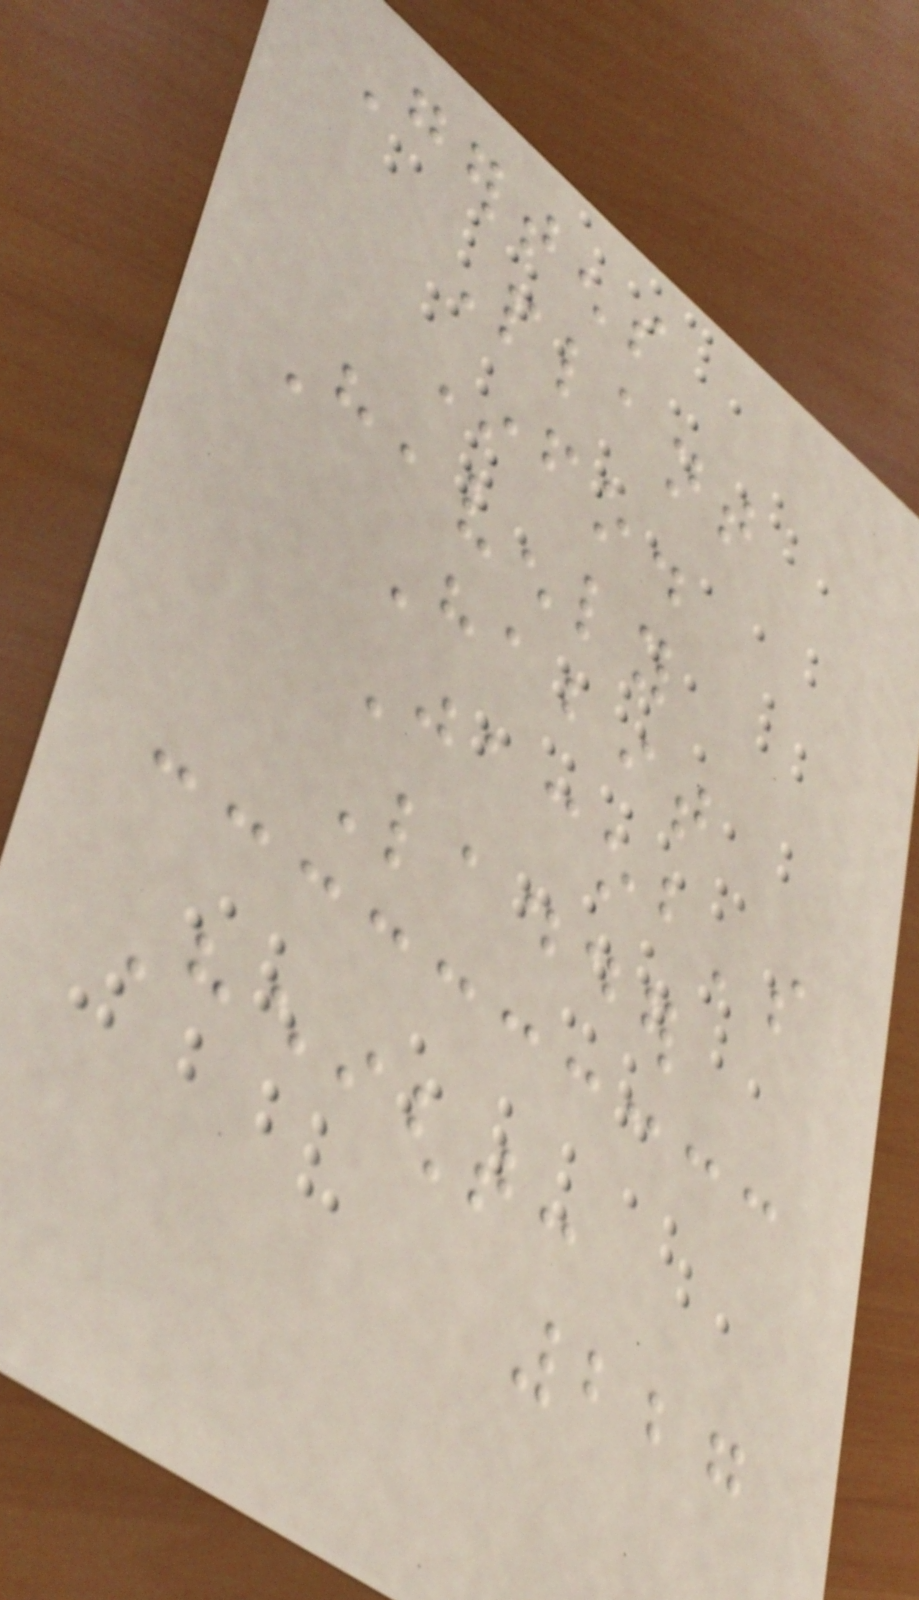Gertens
Plant
Info.
Heavenly
Habit
Jacob's
Ladder
Height:
227
